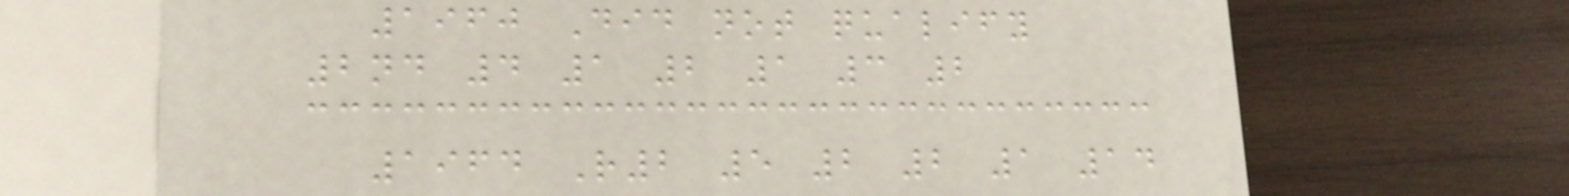1960 Did not qualify
2nd 4 1 2 1 3 2
1964 R2 5 2 2 1 14
